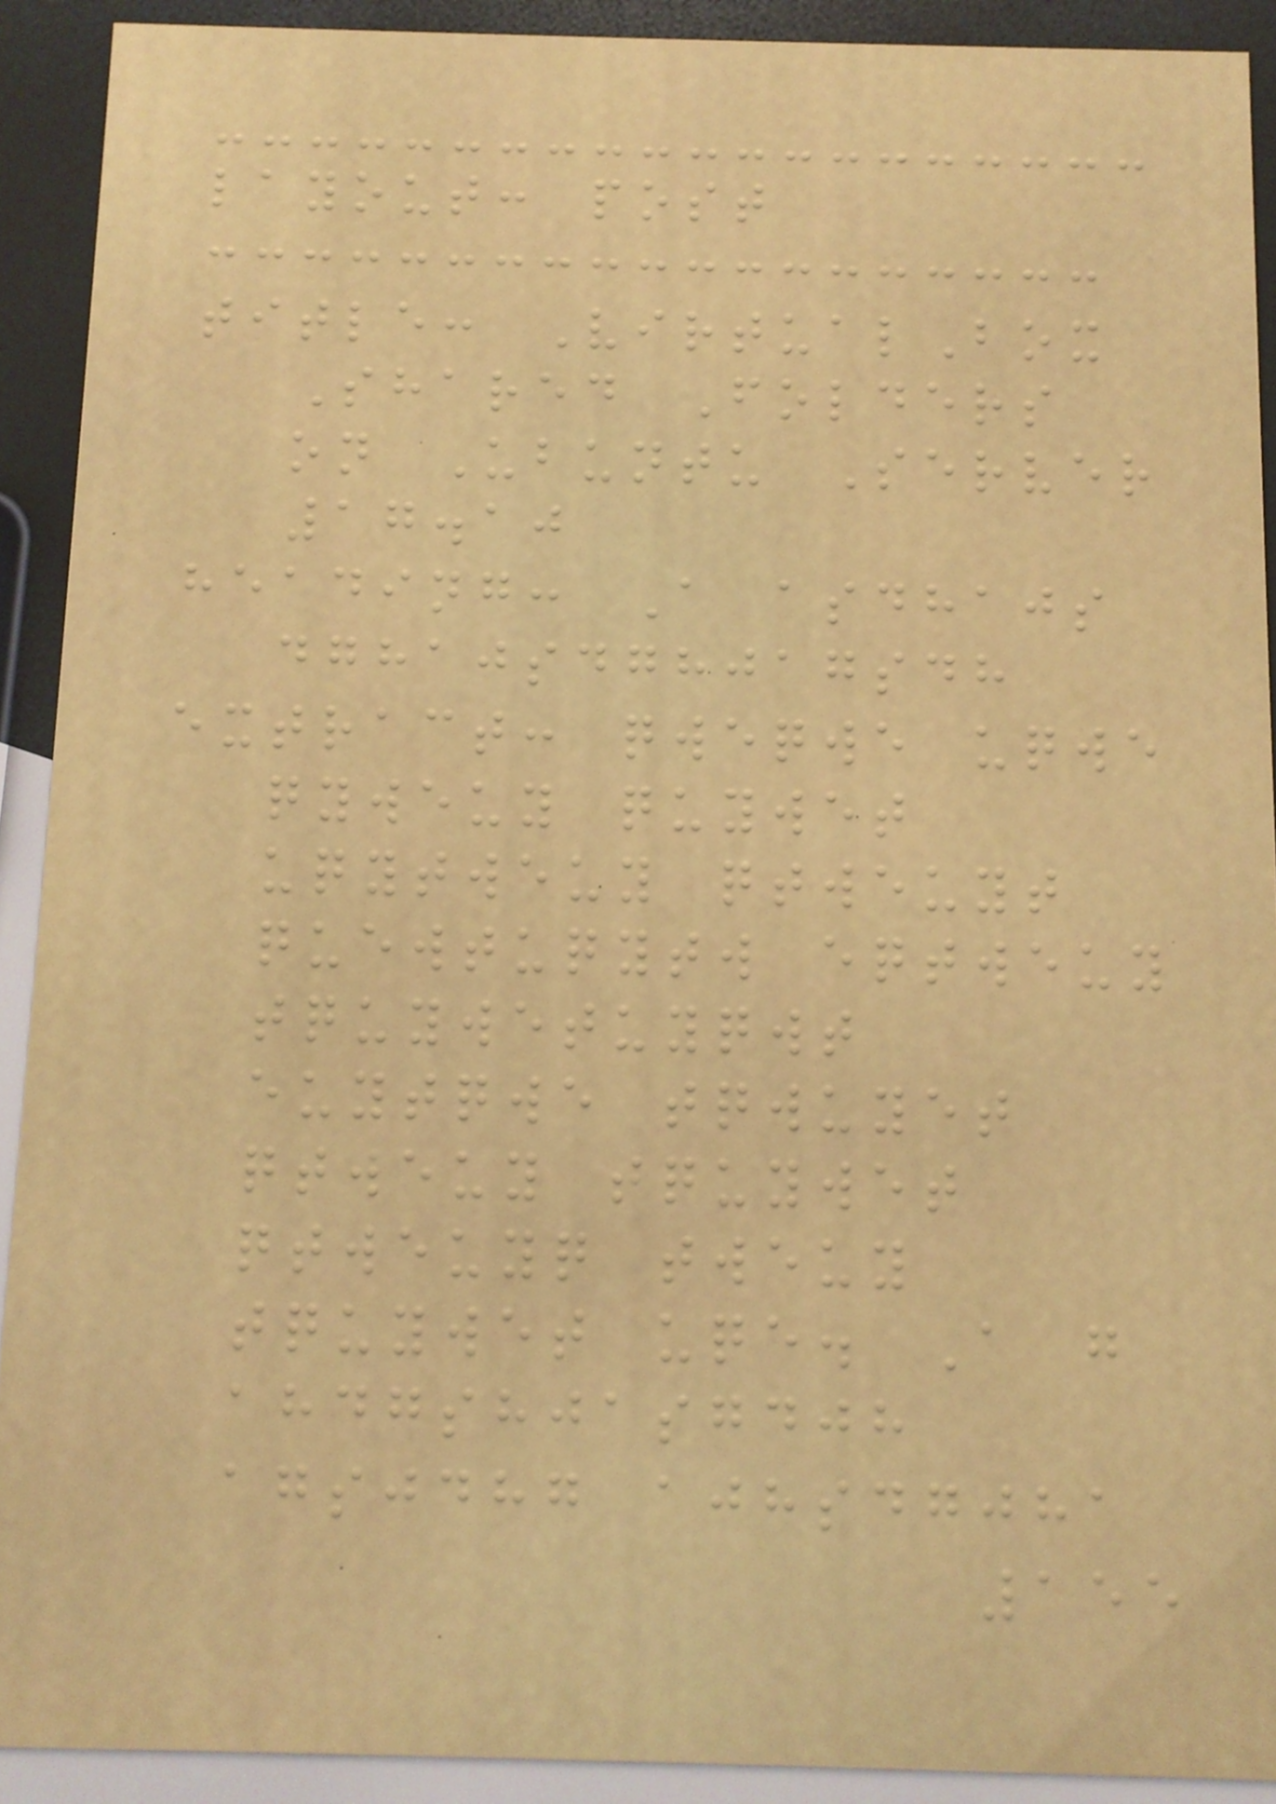layout: post
title: VirtualBox
Shared Folders
on Ubuntu Server
17.10
heading: A asdhajs
dghajsdghjagsdh
extract: qweqwe uqwe
qyweuy quywet
uqytweuy qtweuyt
quewtuqytw eqtweuy
tquywetuyqwt
euytqwe tqwuyet
qtweuy tquywet
qtweuyq tweuy
tquywet uqe. A g
ahdgshjasgdjh
agsjdhg ajhsdgjha
155
